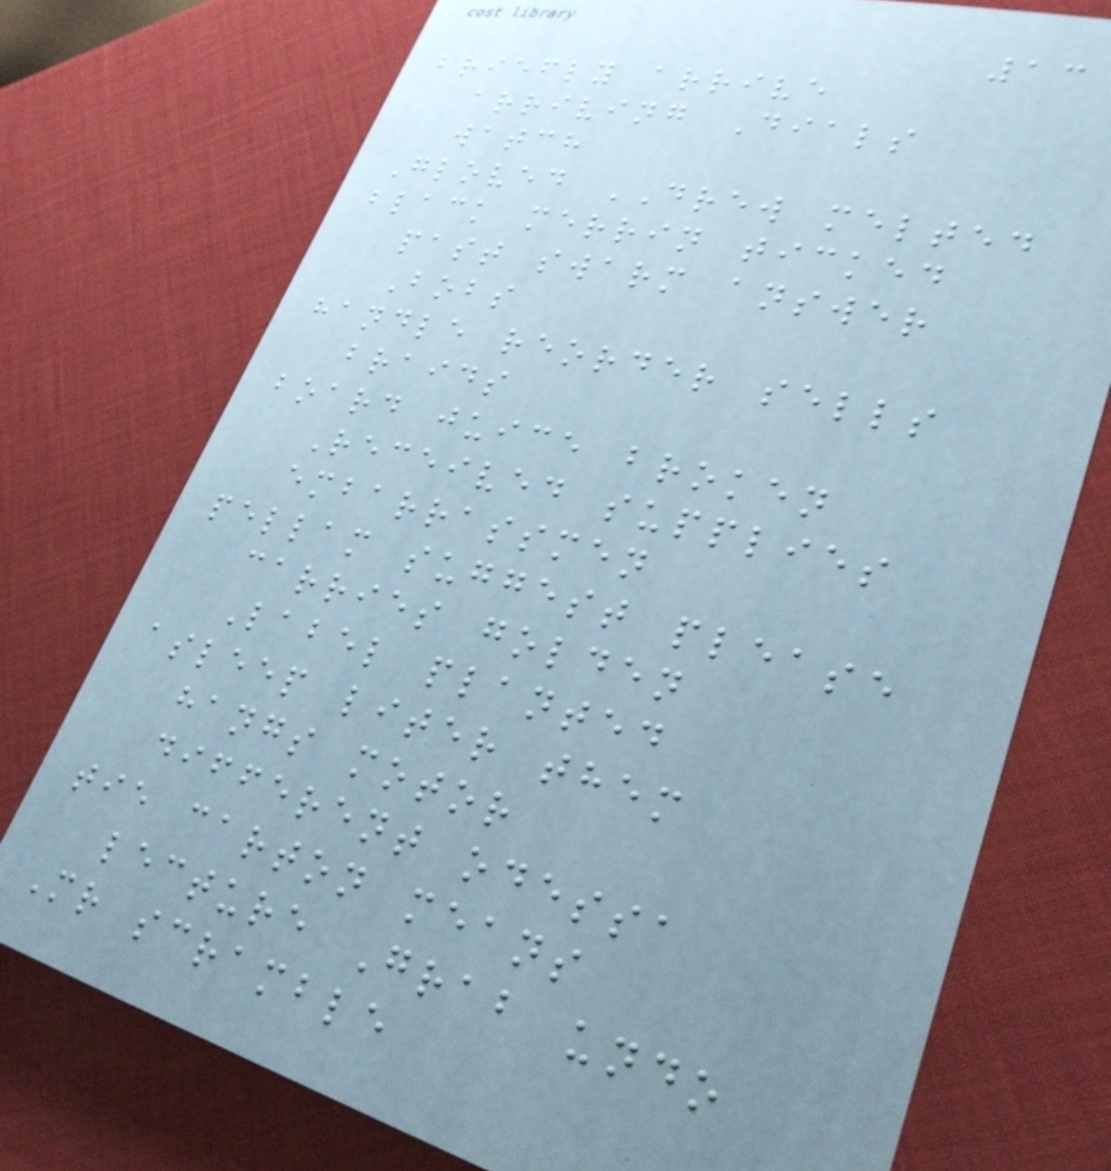13
briefly arrive
arriving Dials
watch
Gloved DREW melted
black merrin ticked
past swarm answer
Bobs
handle reorder sells
braids
board juice broken
Received supplies
embarrassmen
pellam suggest please
carries golden
Label planted
asleep liter them
hangs motor
different odessa
tie carton means
lecture Grab undo
Mr scramble
